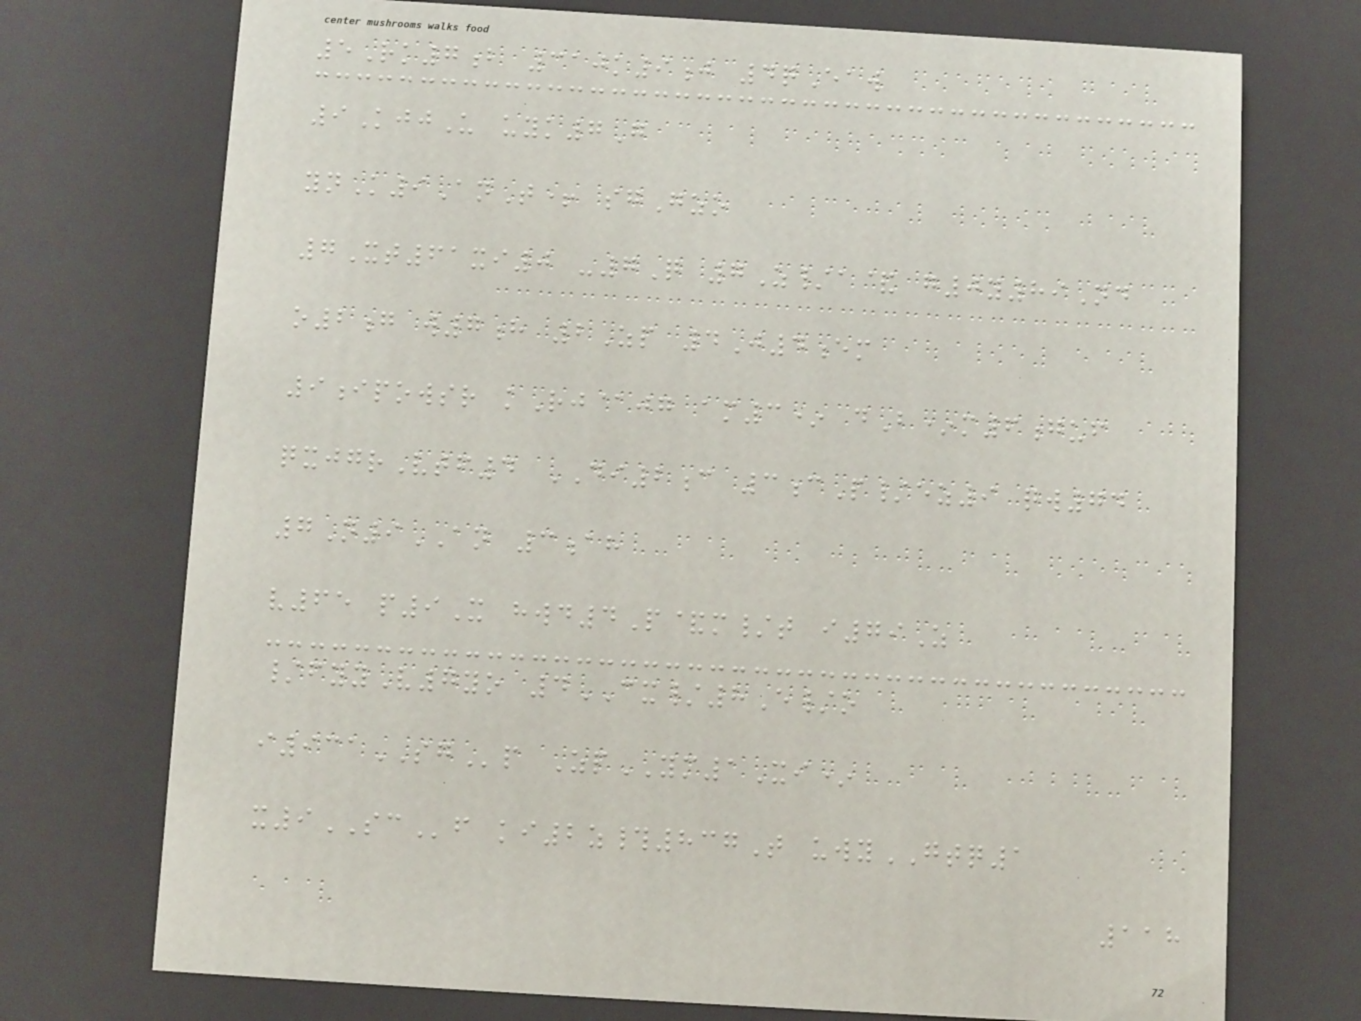5Rk7b 310k9j 4qEaw
9KjjU uyk7G
ynK9AnT+ sgGzo
7Xt61xi0 -7Q 7Z/a& g0y89Nd
o2g w7h 2Zp 4J4em
9ipowsr kRj@jg am3* dB*m6guf
qxjgrVtf4 DI2c 3cP/ez9 qw74
7N9AN 3ah
v65 p9X hwd4P&m/t i79Z
/fyyV7yo 4CX/8E/o
i931SGp ZpYM1Xi*
x9SCf ki2z#837T uwyGTQ1
118
